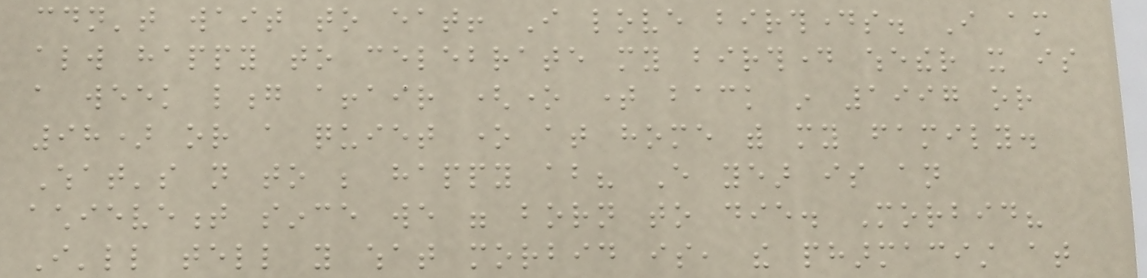couldn't wait to eat! I love birthdays. I am
always happy to celebrate my birthday whether it is
a week long affair (one time back in 1997 or
98) or a quiet one at home with my family.
What's not to be happy about? Every year is an
achievement since we were born to die. Morbid?
I'll tell you what morbid is, the pharmacist at
